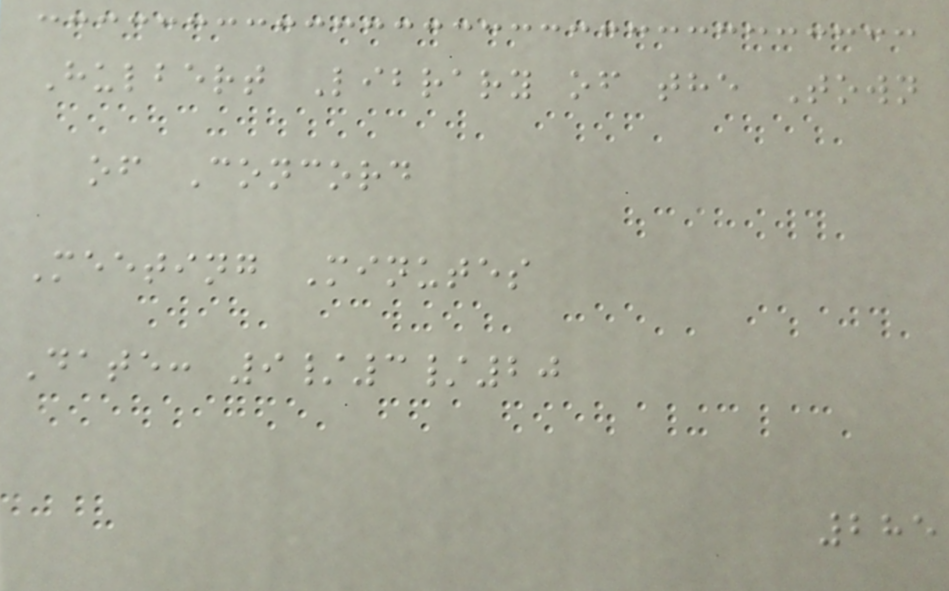Hulbert Library of the Town
of Concord
Meeting Minutes
Date: 9/3/20
285
